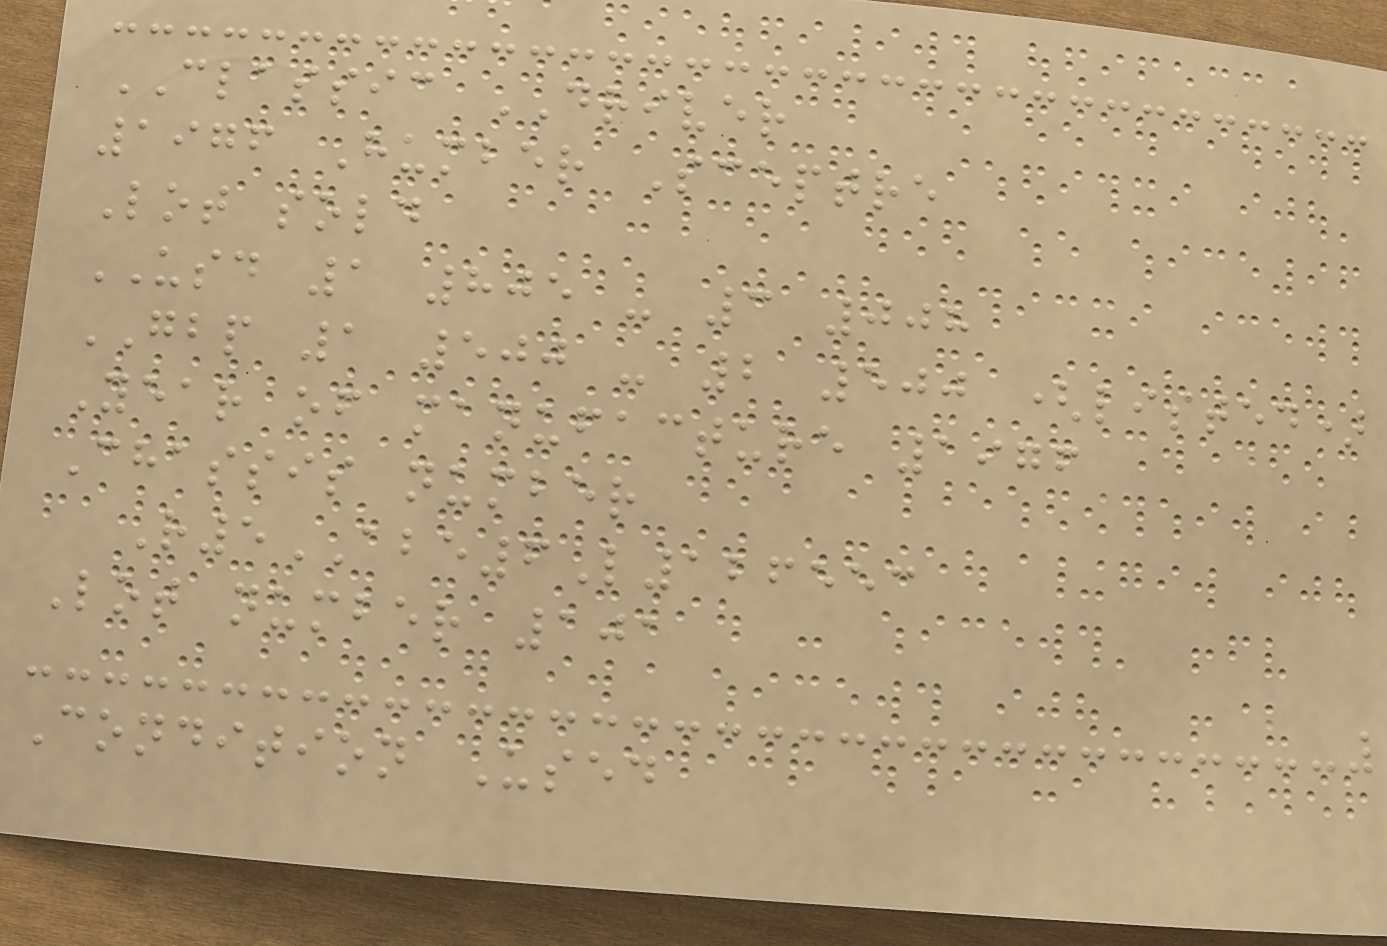CLASSIC DRIVER
1976 Humber Sceptre
Lot sold
USD 1 805 - 3 008
GBP 1 500 - 2 500 (listed)
Year of manufacture 1976
Chassis number
R5ABE6L126553
Lot number 101
Condition Used
